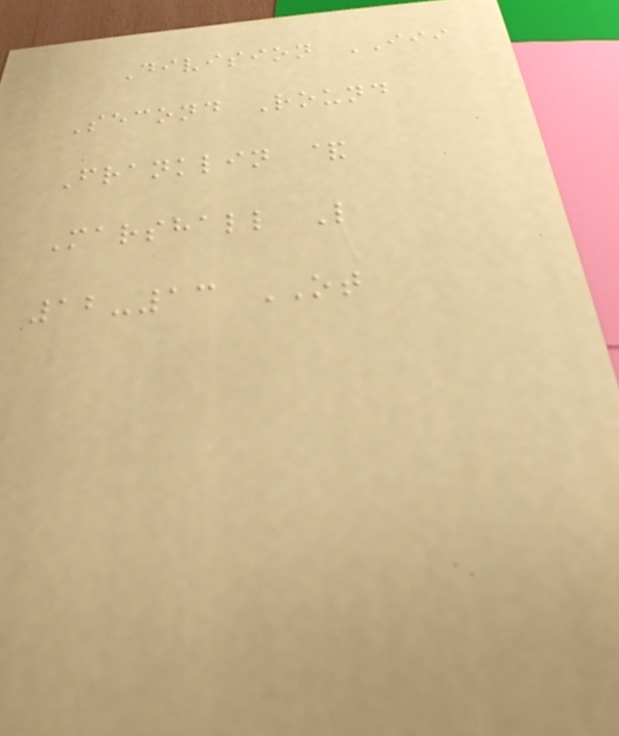Division III
Second Round
Franklin &
Marshall L
12-13 OT
